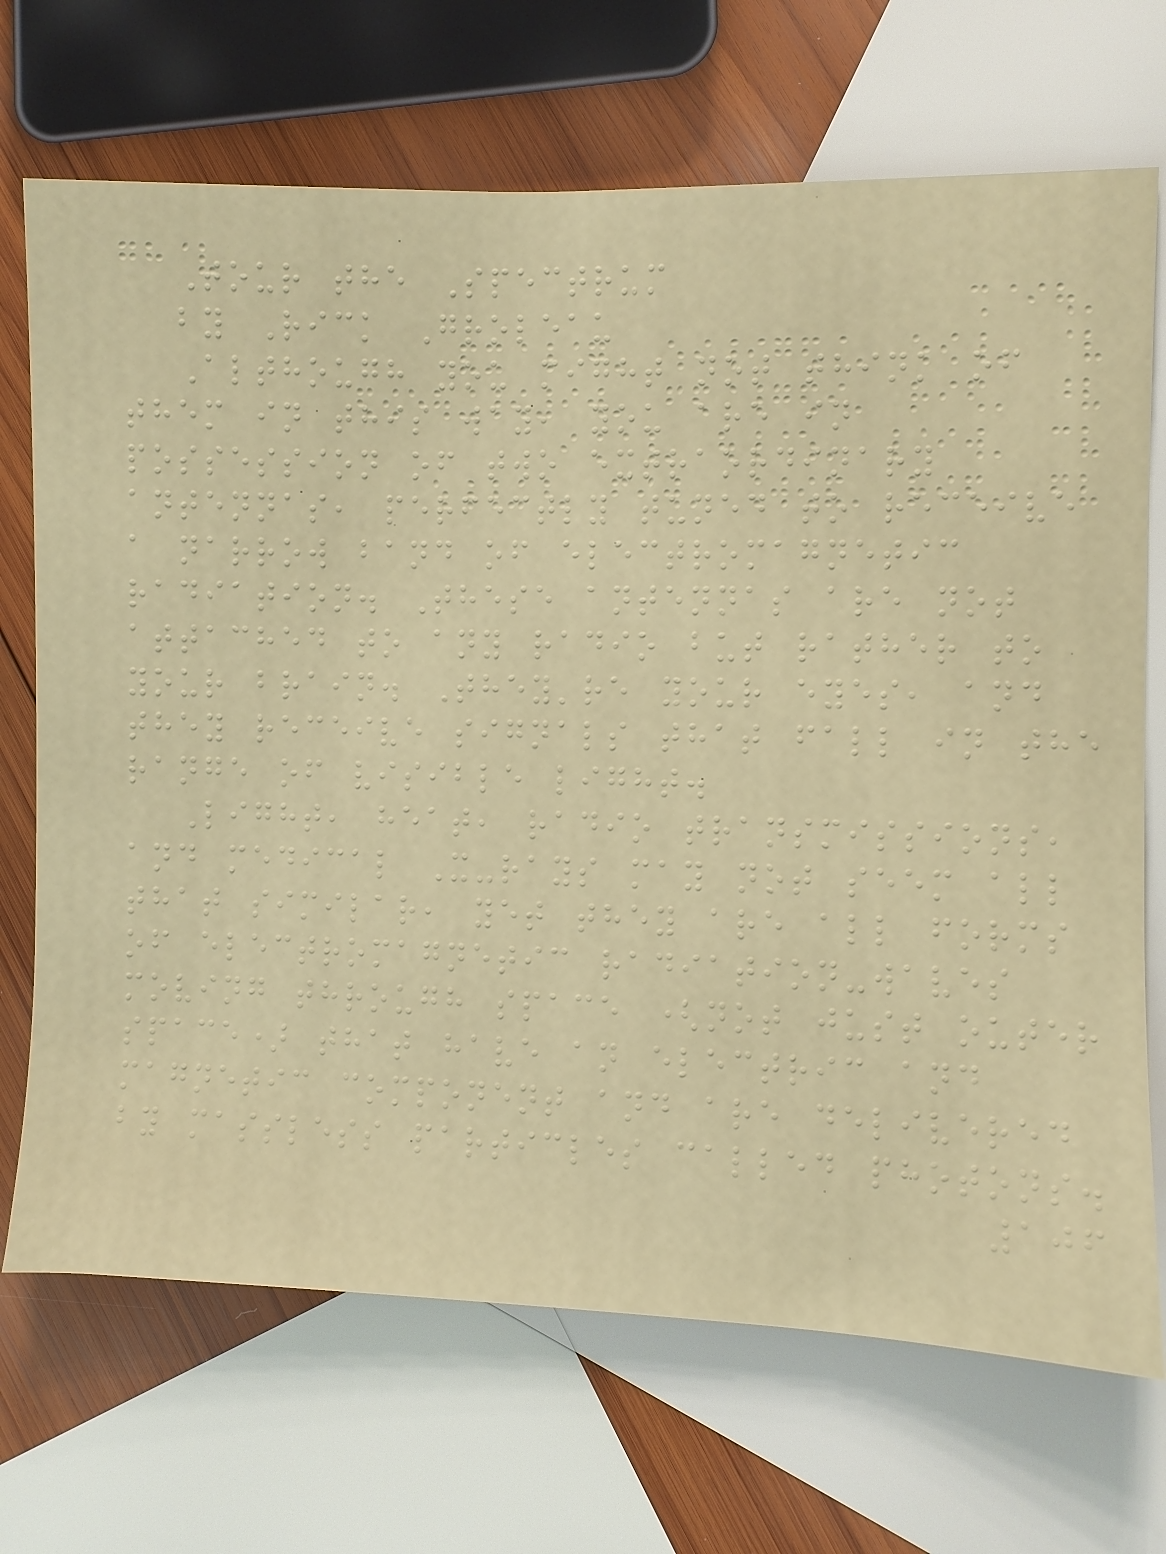Tour the Spectrum
by Rick Groleau
Although you might not think of
them in this way, you are in
possession of two extraordinary
antennas, perfectly tuned to receive
a narrow band of electromagnetic
radiation. These antennas are not
attached to any radio but rather to
your brain. They're your eyes, and
they receive signals that fall in the
range of visible light.
Light, heat, radio transmissions,
and medical X-rays may not seem all
that similar, yet they are all forms
of electromagnetic radiation-waves
moving through space (not just outer
space) that have an electric and
magnetic component and are delivered
by massless particles called photons.
106
